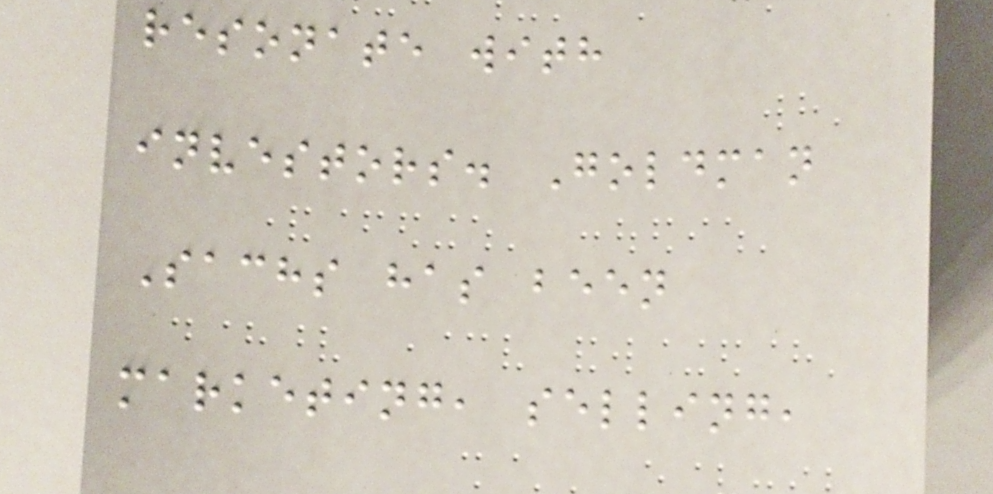resonate with
investors. Goldman
Sachs has been
marketing, selling,
